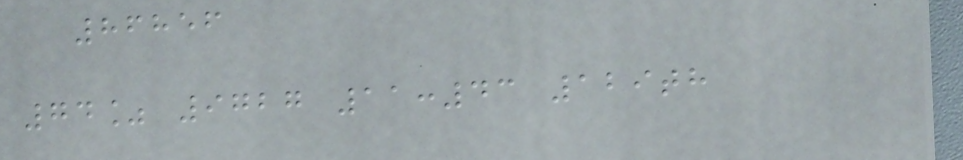86856
74% 9727 11:43 129th
